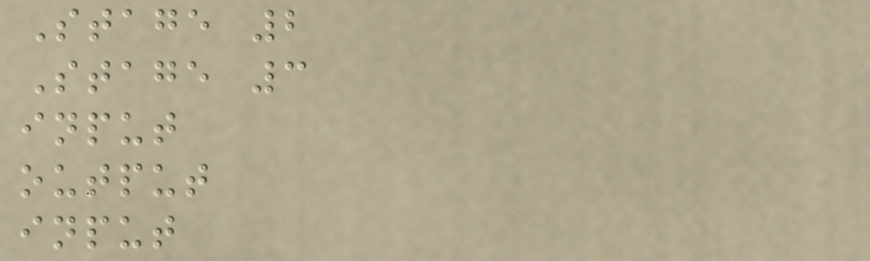Stage 2
Stage 3
input
output
input
